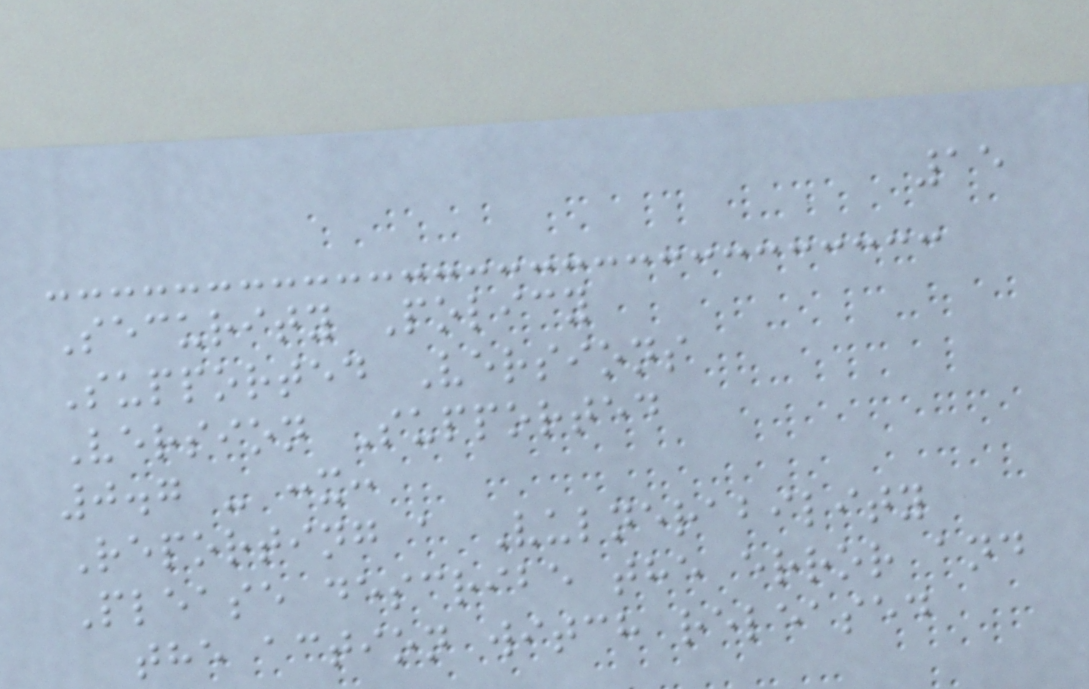15
Security Policy
Supported Versions
Version Supported
0.7 - :x:
Reporting a Vulnerability
Please describe the error and
the action witch released
